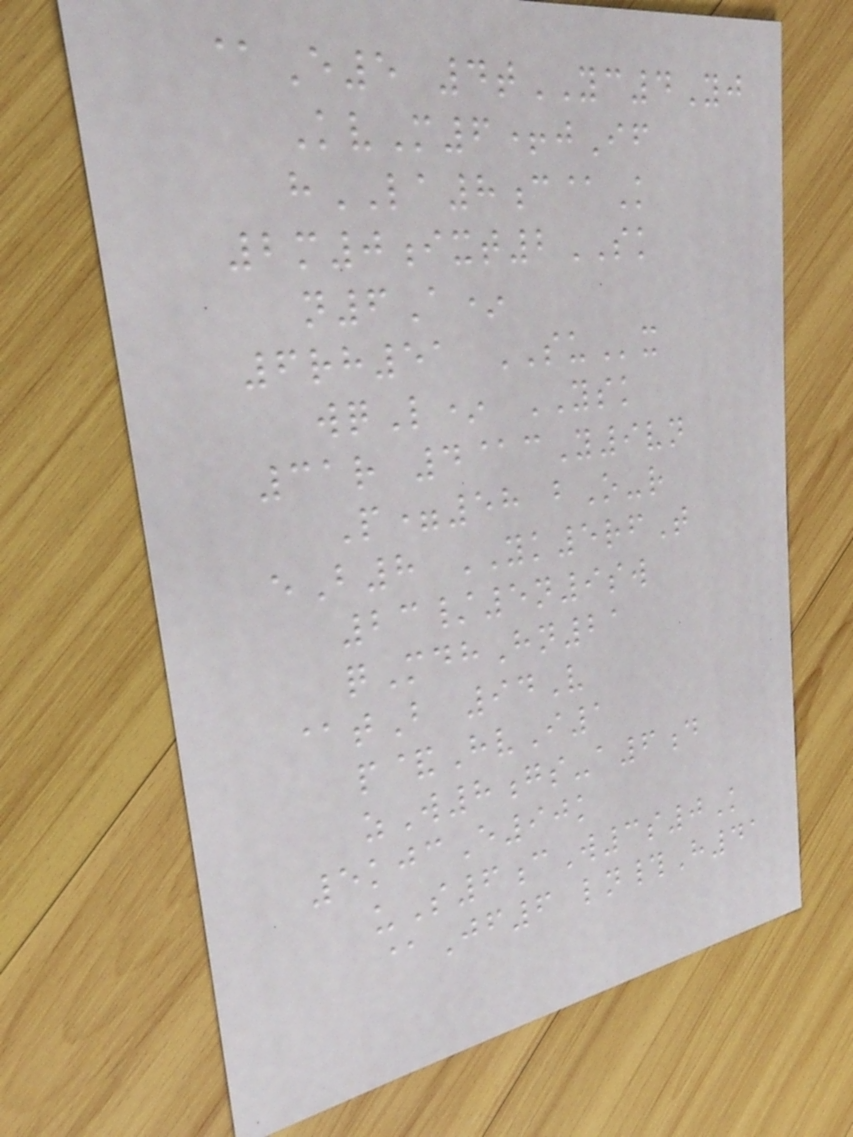@E5 4tYC4Yj
KvM6+jIf
hLA8c@K
2m0ixt2SK
n6A*
6rh51 SUx
wqL* YSK
31r 4@cY9vn
P=58 bO-r
eB8 YK5rfT
23/5n9sw
qMdhHn21
@tB 94V
p&HvI1
zW8gs-a6d
5kjcE90k
uS6cW3s0K
@Jf6 ln#H41
